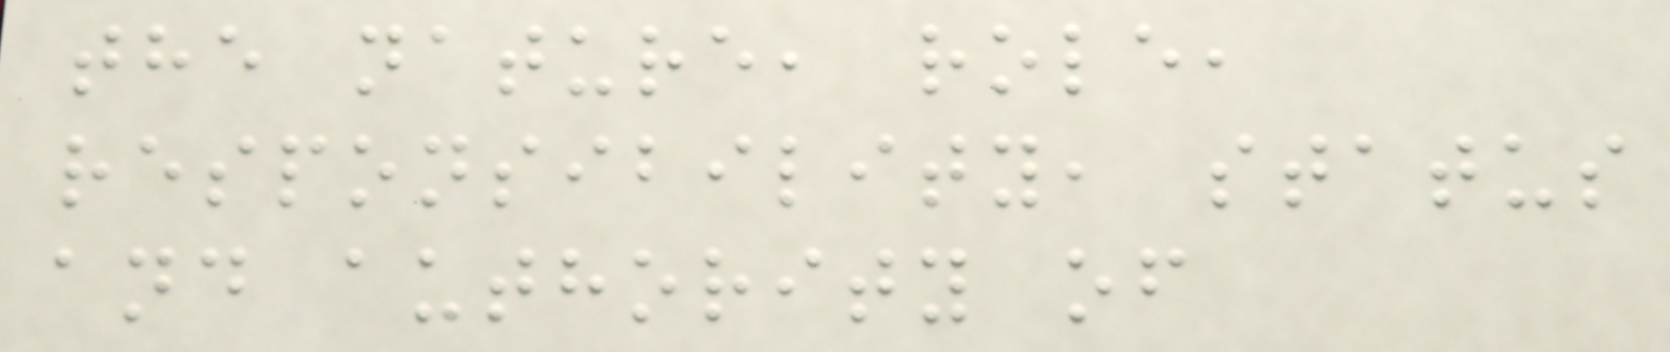the nature, role,
responsibility, status
and authority of
